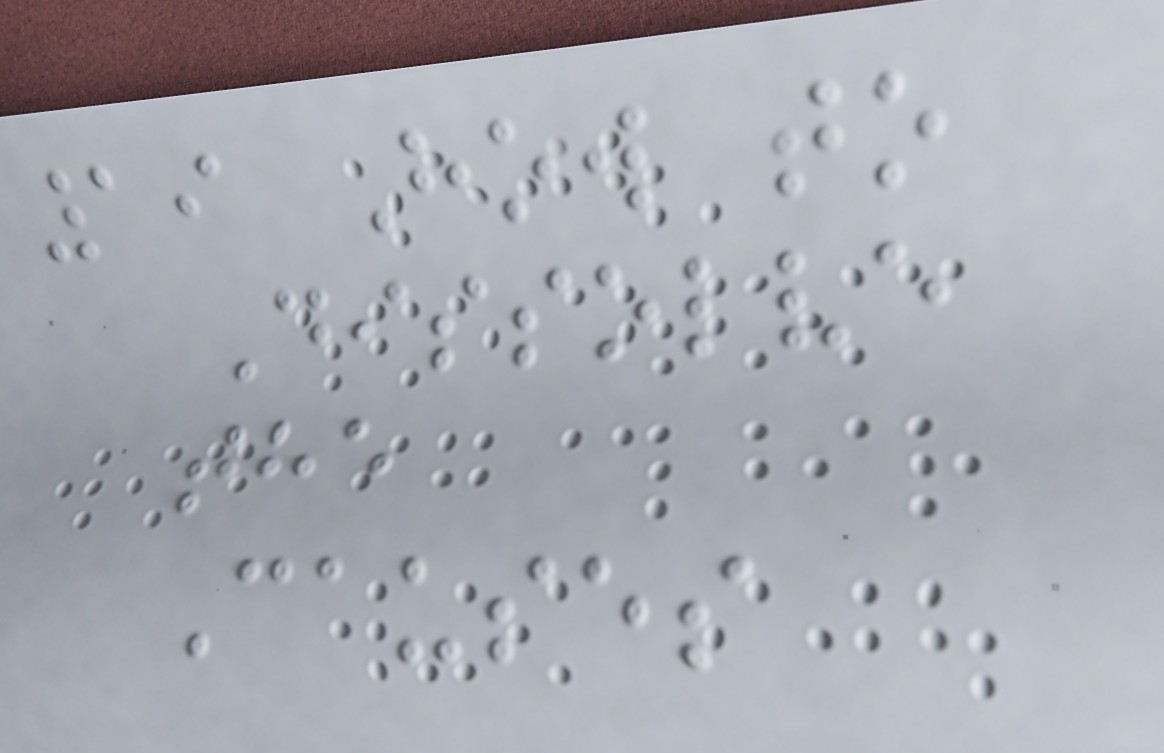19 How to
Dissolve
the
Causes
